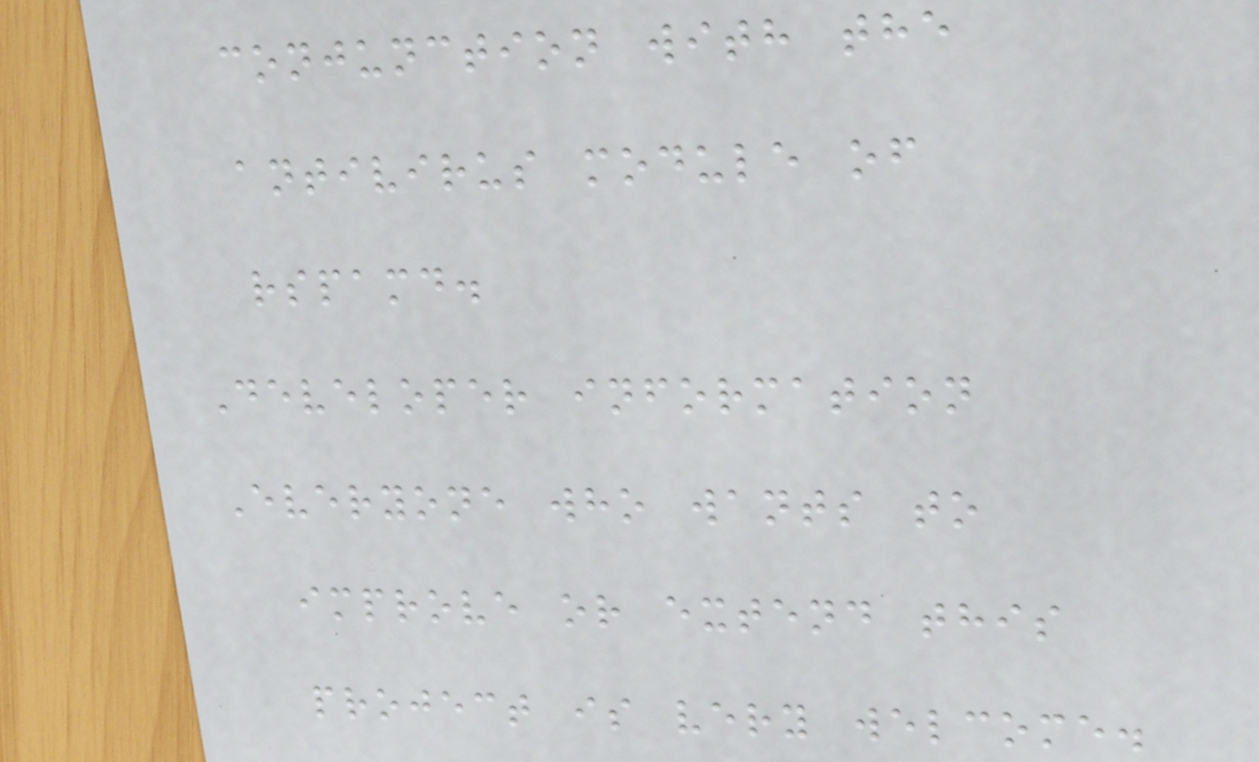conjunction with the
antivirus module of
rspamd.
Developer information
Everyone who wants to
improve or extend this
project is very welcome.
